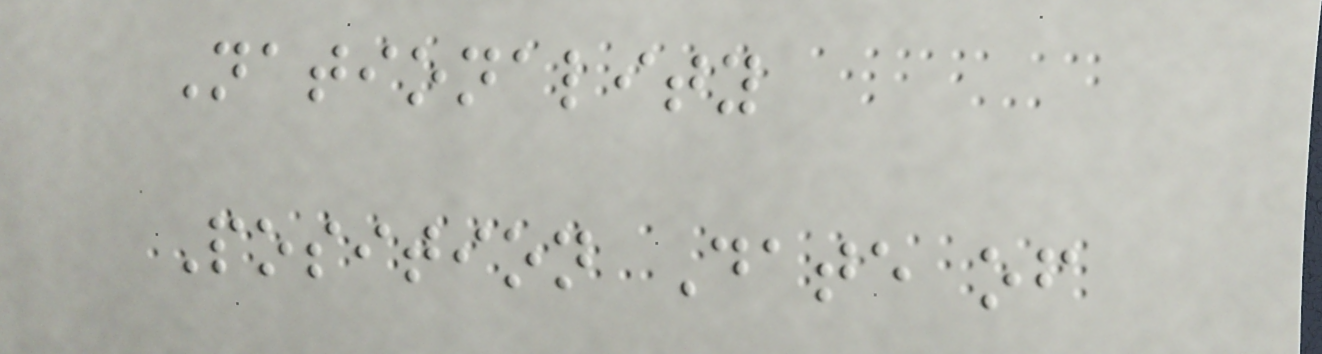Nationality
Position Date of
